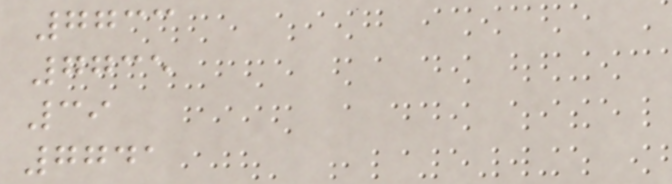7733
7735
39
7741
